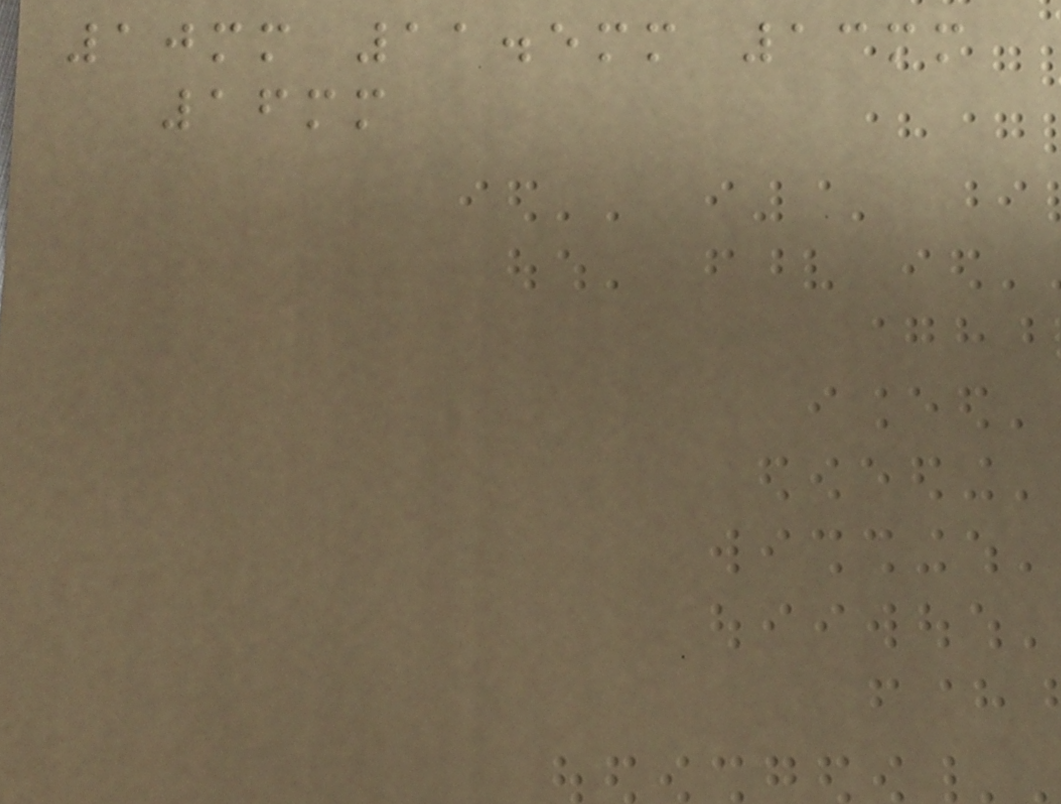10mm 11.5mm 13mm
16mm
